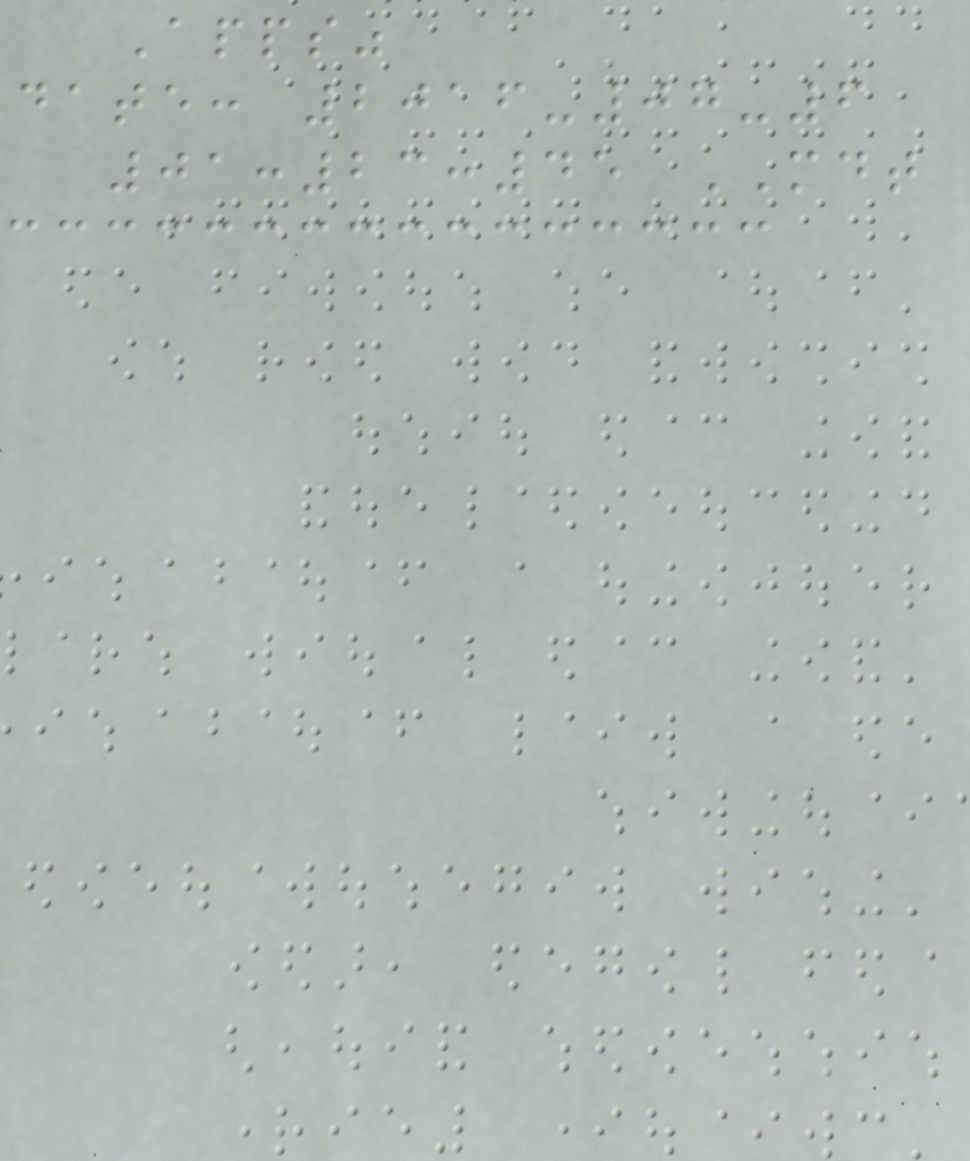Apps"
date: 2016-07-6
01:23:45 MDT
